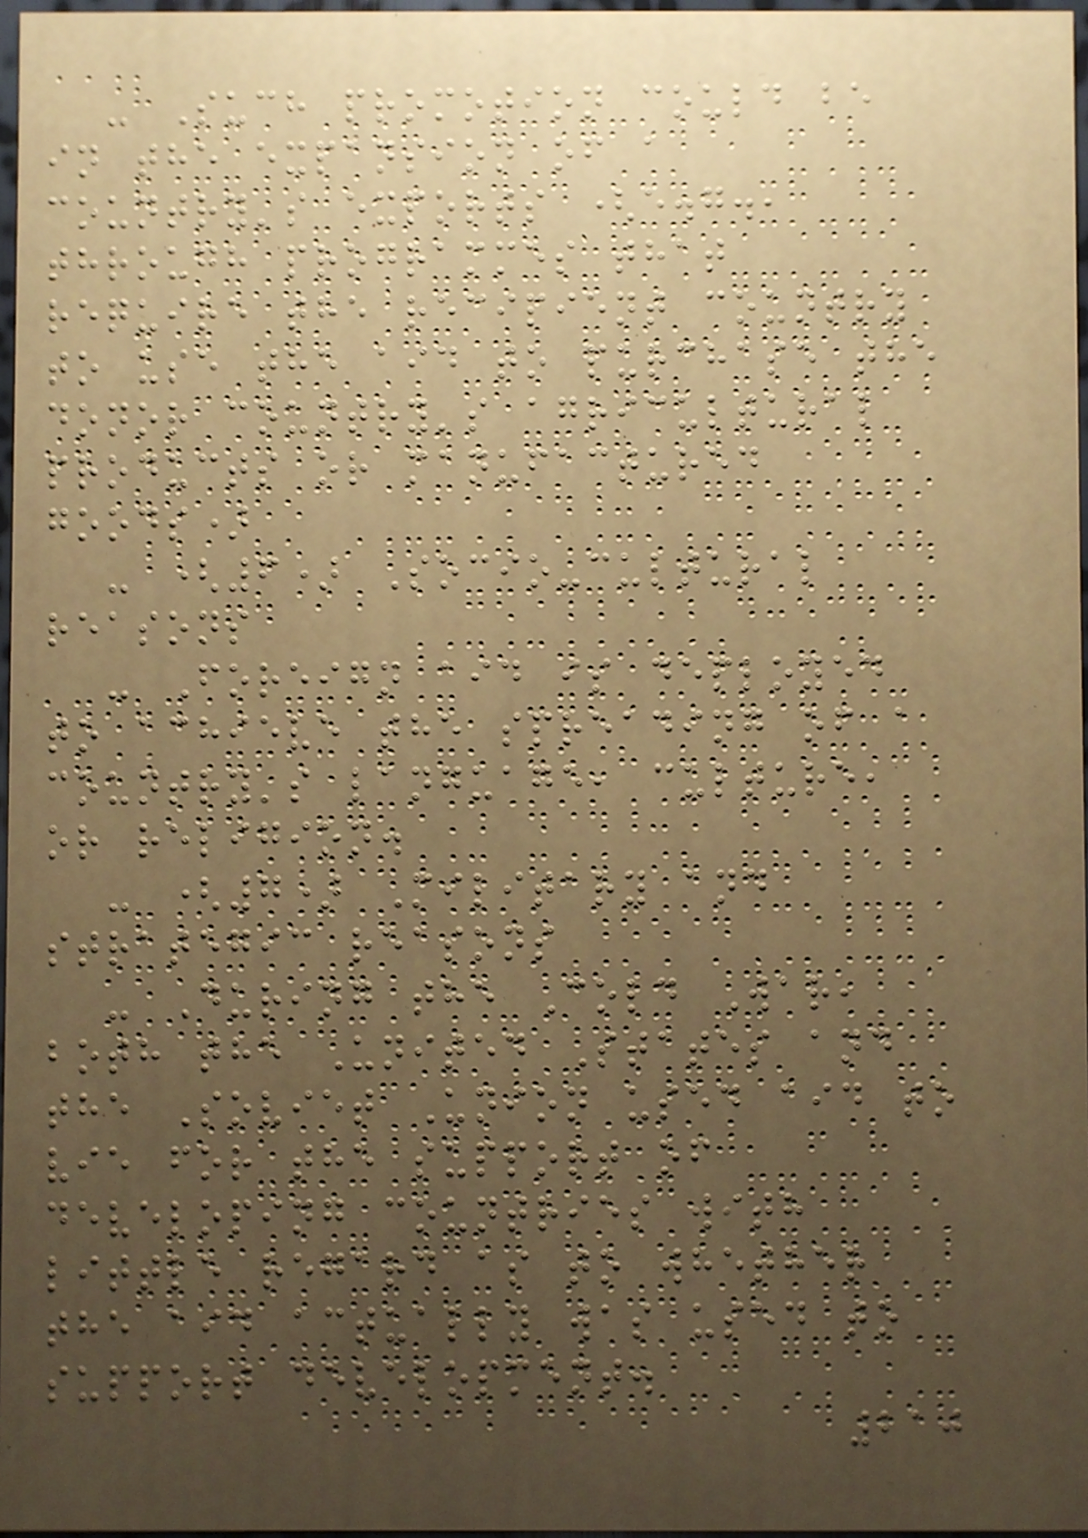- Such promotion could be
in the expansion of a
country's exports (e.g.,
through programmes that
require the recipient country
to use the aid to purchase the
donor country's agricultural
products or manufactured
goods)
- (6) Socio-cultural
reasons
- Foreign aid is deployed
to achieve the spreading of a
country's language, culture,
or religion.
- (7) Military and
strategic reasons
- During the Cold War,
both the United States and
the Soviet Union used aid to
vie for the support of
developing countries with
little regard as to whether
the aid actually was used to
support development.
210
